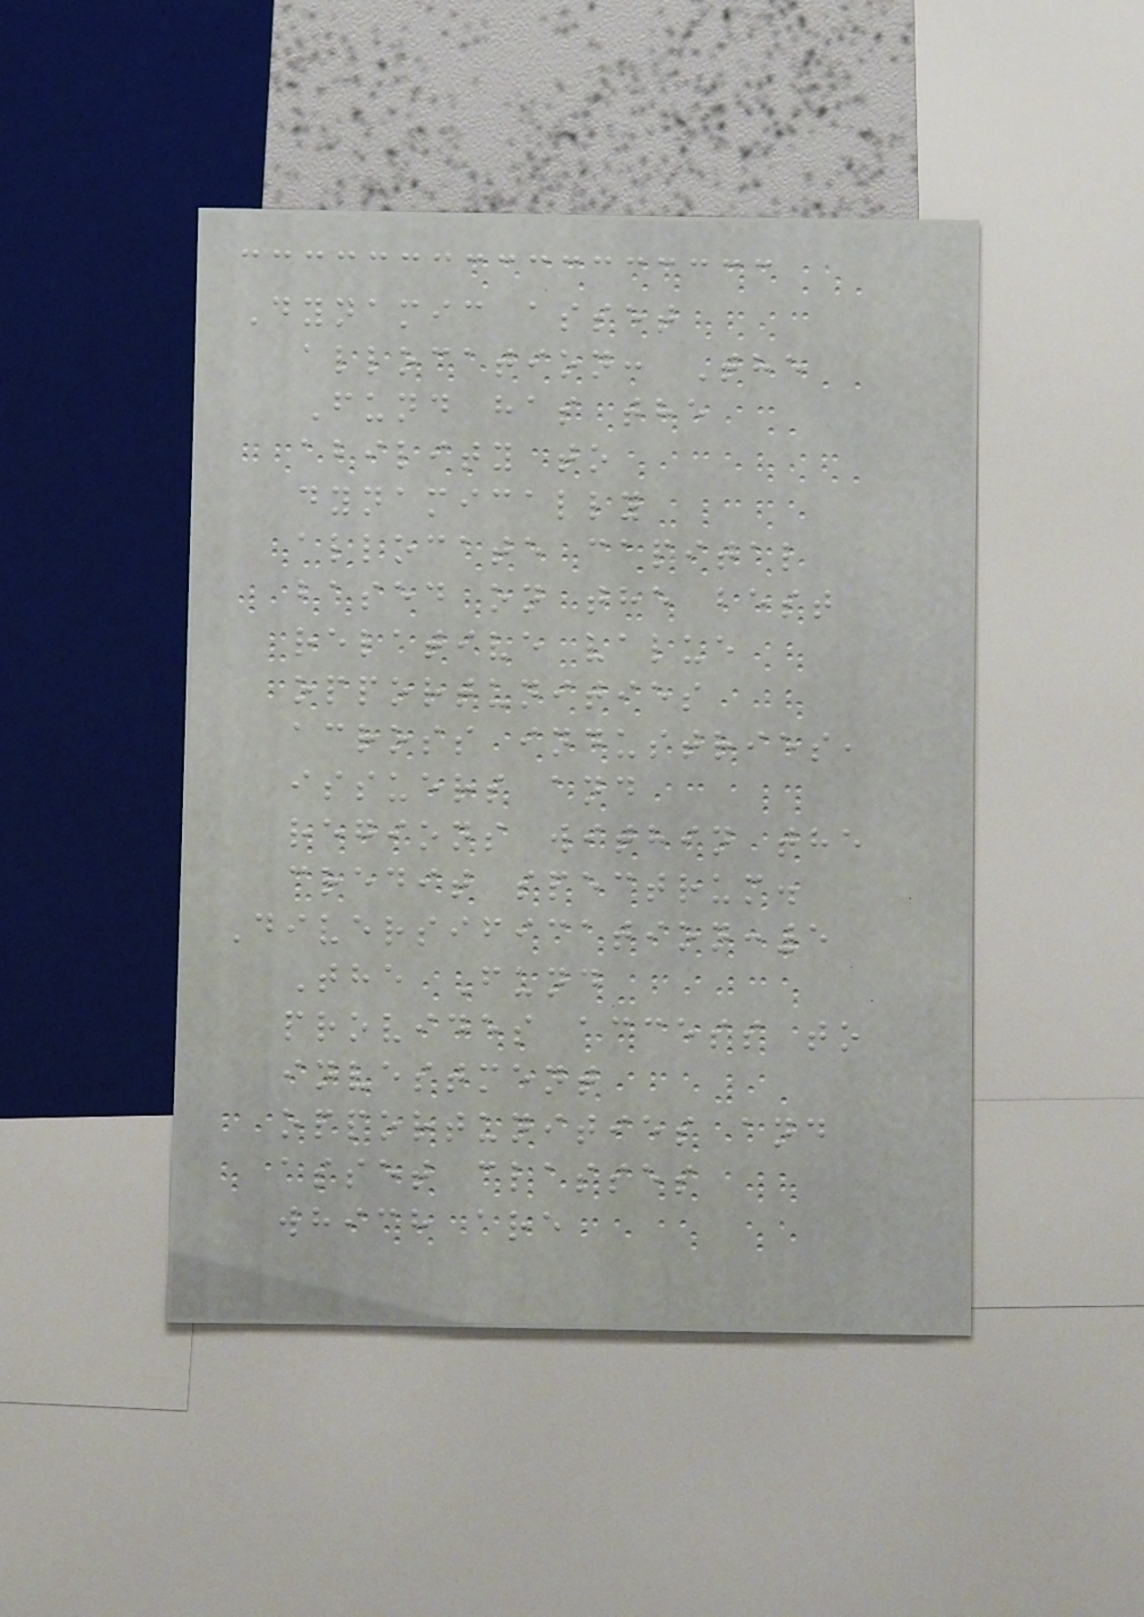Dynamic asset
allocation: The
Fund has the
ability to
dynamically
allocate capital
based on the best
relative value
opportunities
across industries,
issuers and
regions within the
credit spectrum.
Diversification:5
The Fund
provides access to
investment
opportunities and
asset classes
which are
